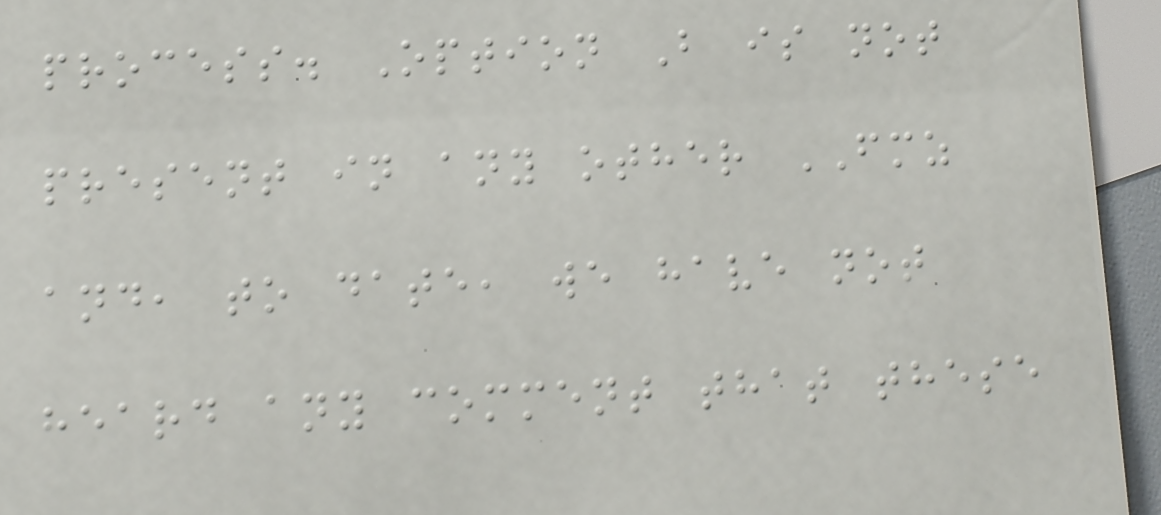process. Option B is not
present in any other FMZ
and, to date, we have not
heard any comment that these
